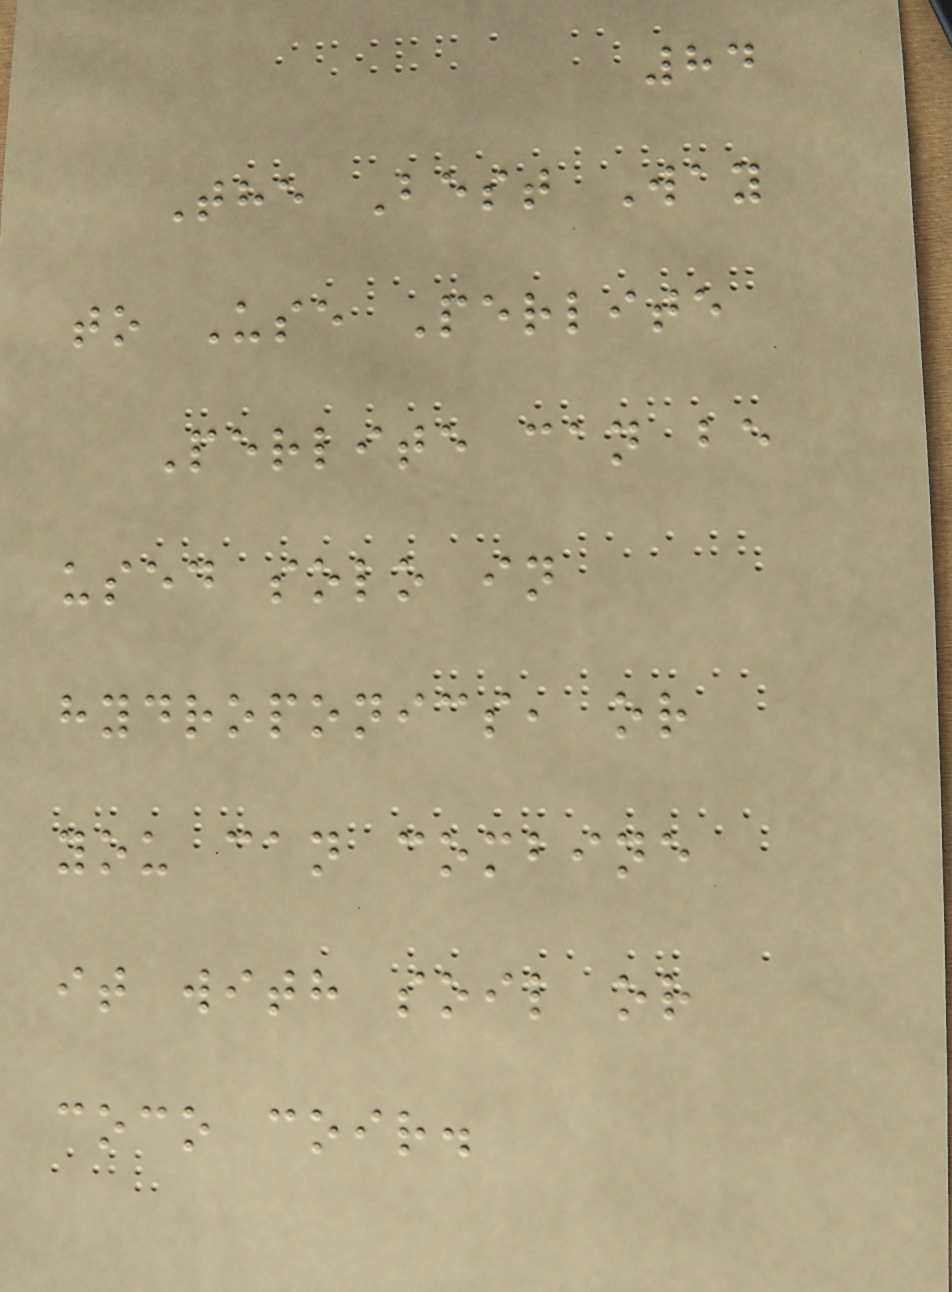84
The Best Way
to Use Perlite
Perlite can be
used solo in
hydroponics, or
you can combine
it with soil or
coco coir.
